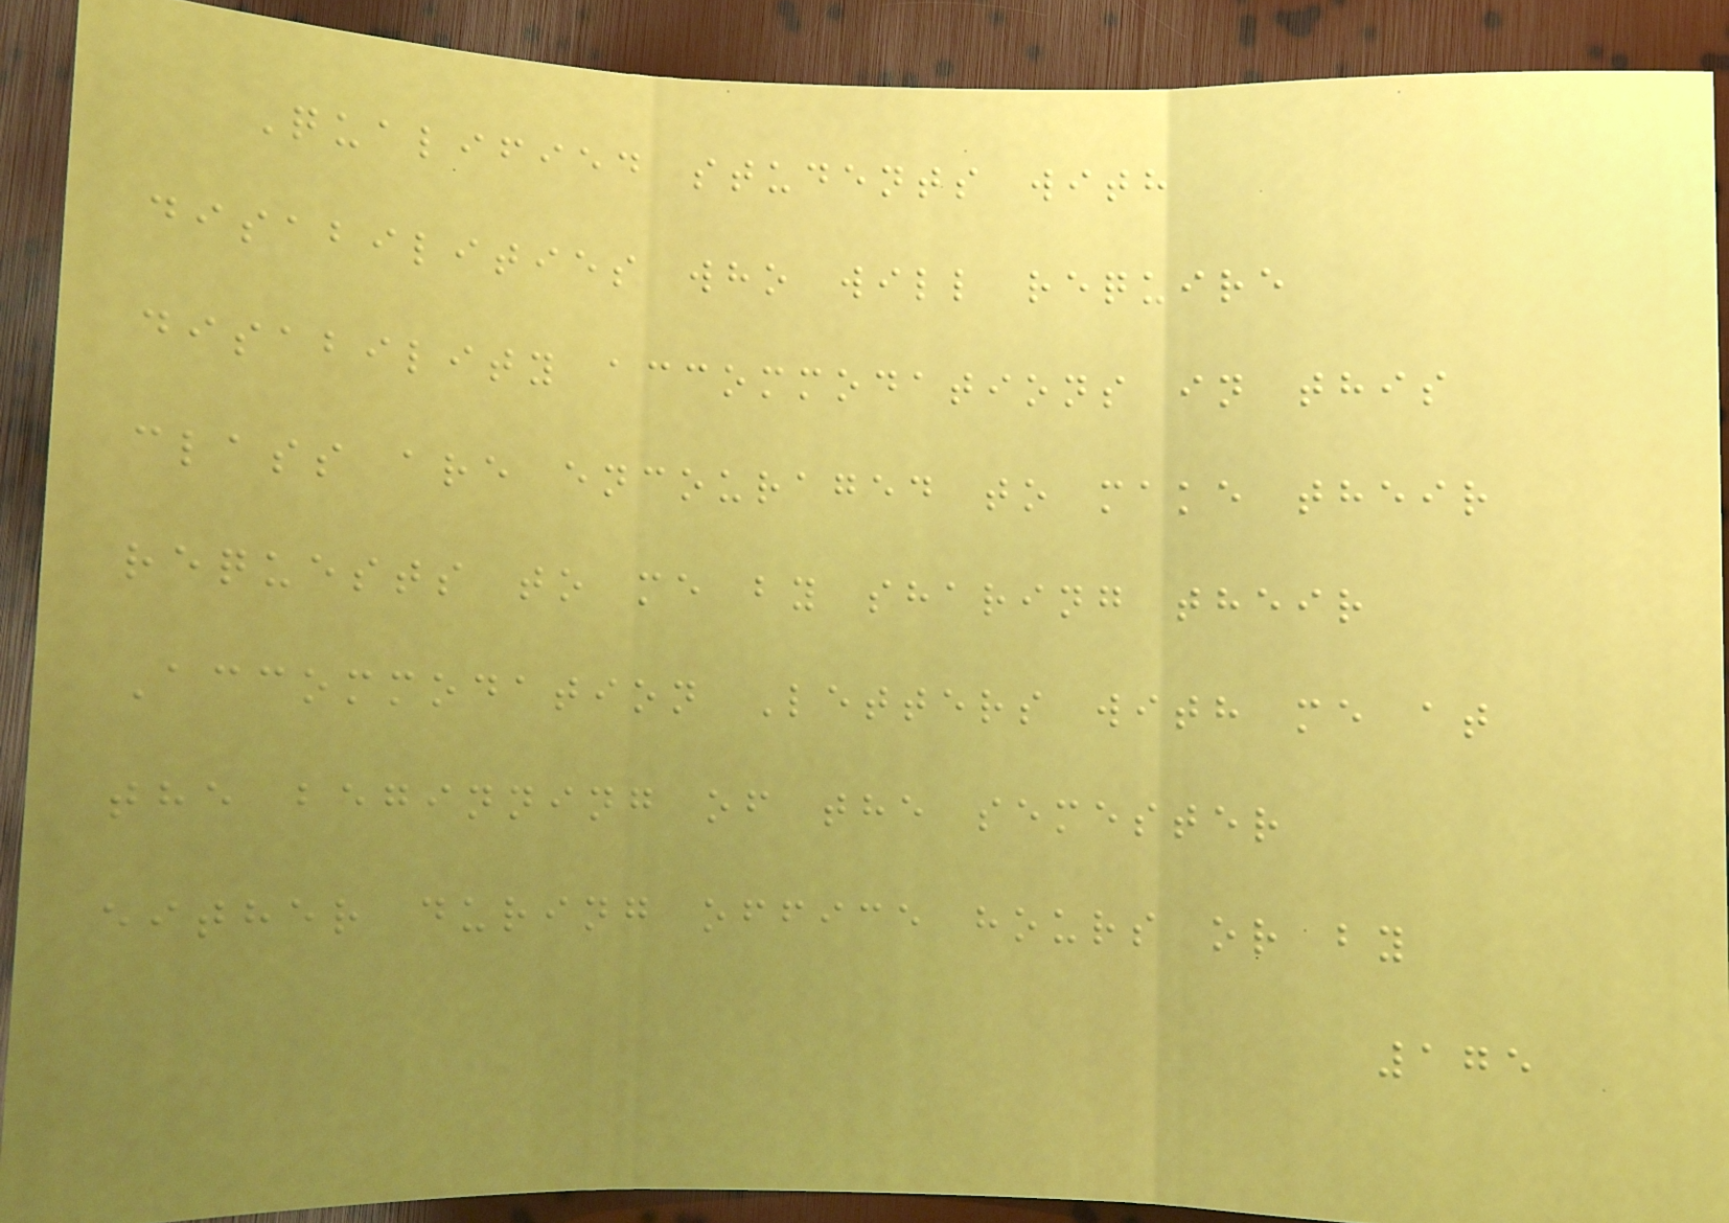Qualified students with
disabilities who will require
disability accommodations in this
class are encouraged to make their
requests to me by sharing their
Accommodation Letters with me at
the beginning of the semester
either during office hours or by
175
